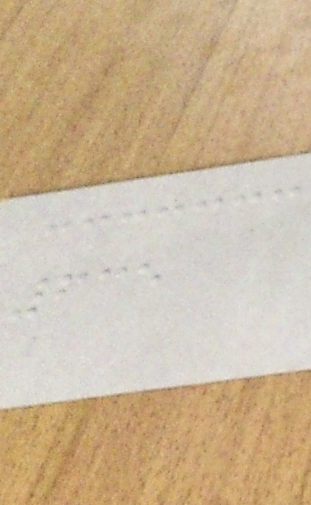635
